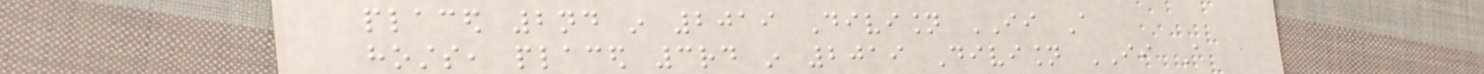placed 2nd in 2019 Division II A
hosts, placed 3rd in 2019 Division II A
